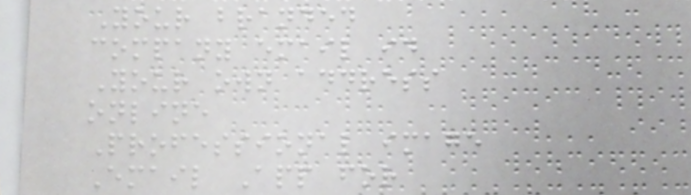Your branded
company email id
Your own address
online
Professional image
Email App for
